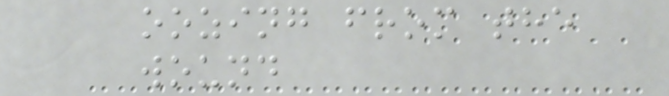oozing from the
wound
